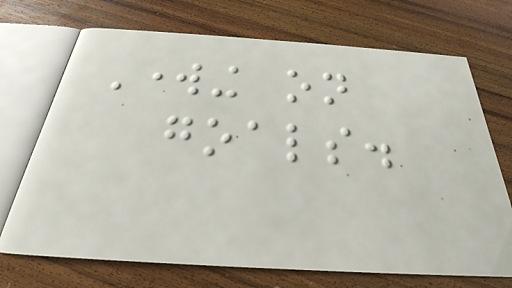Working on
goals.
